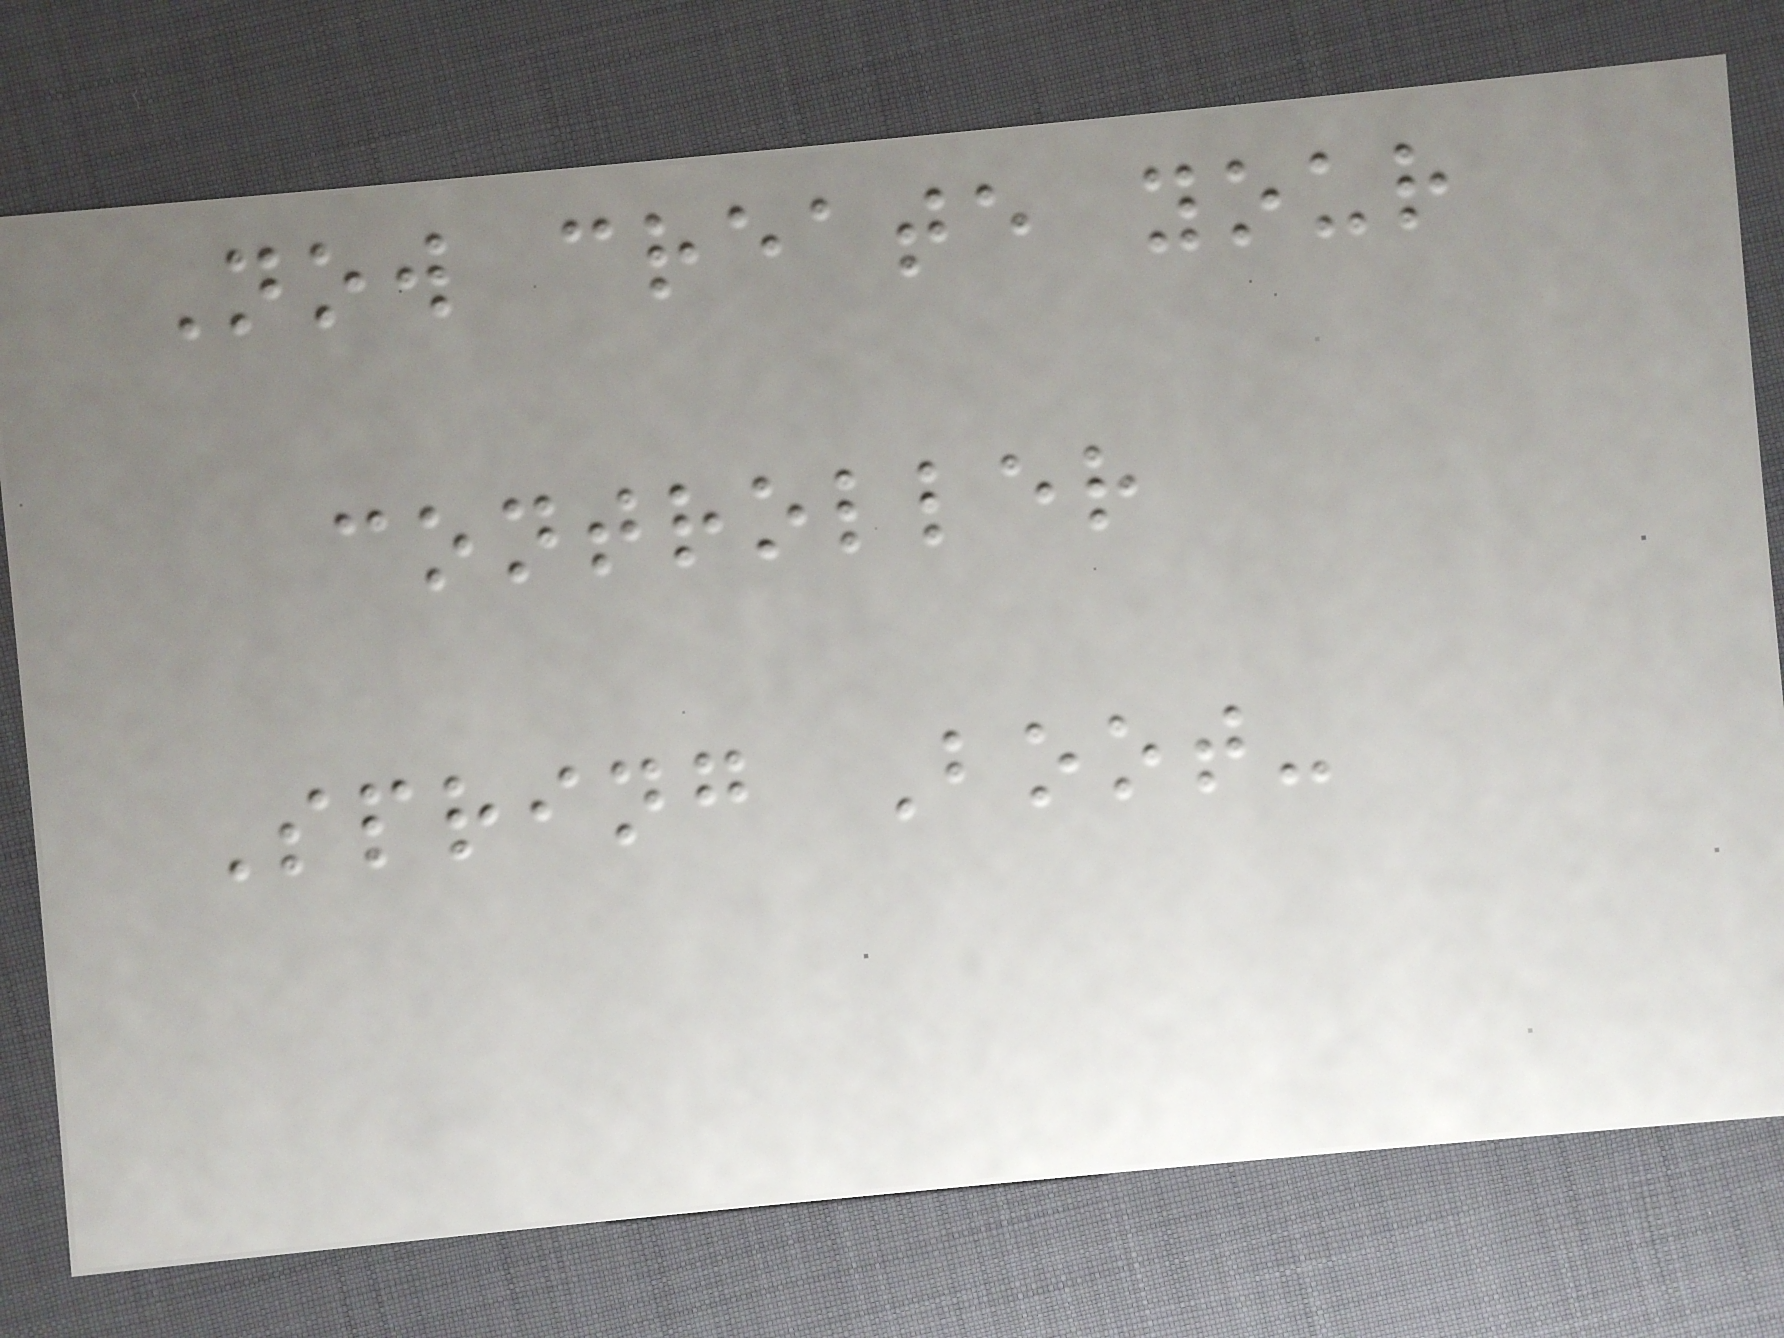Now create your
controller
Spring Boot-
